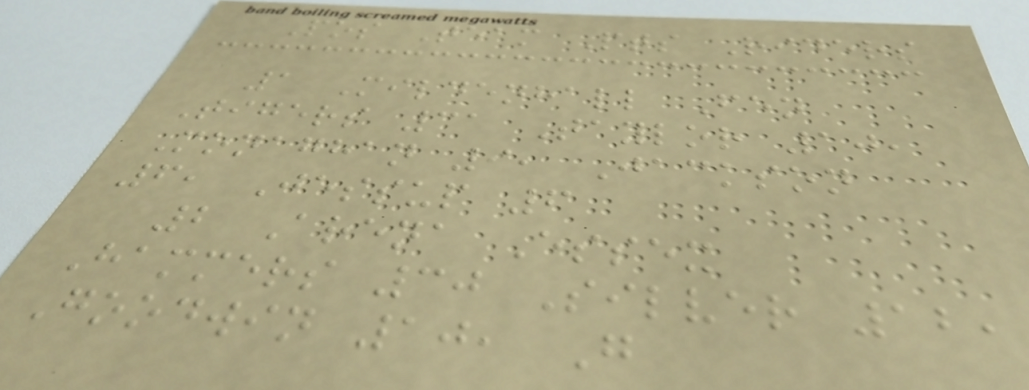Pos Team Pts Riders
1 Mildenhall Fen
Tigers 31 Taylor 10,
Monaghan 9, Jackson
6, Jessup 6
2 Arena Essex
Hammers 30 Silver 12,
Goodwin 10, G
